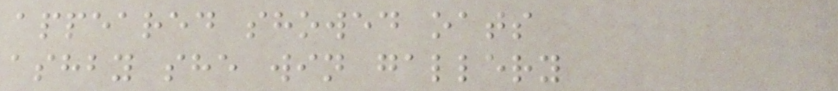appeared showed oats
ashby she win gallery
